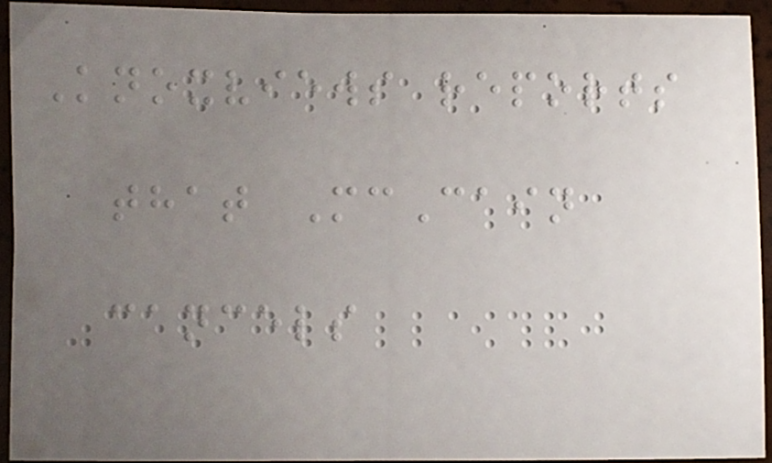Knoxviews reports
that McCain
cancels
